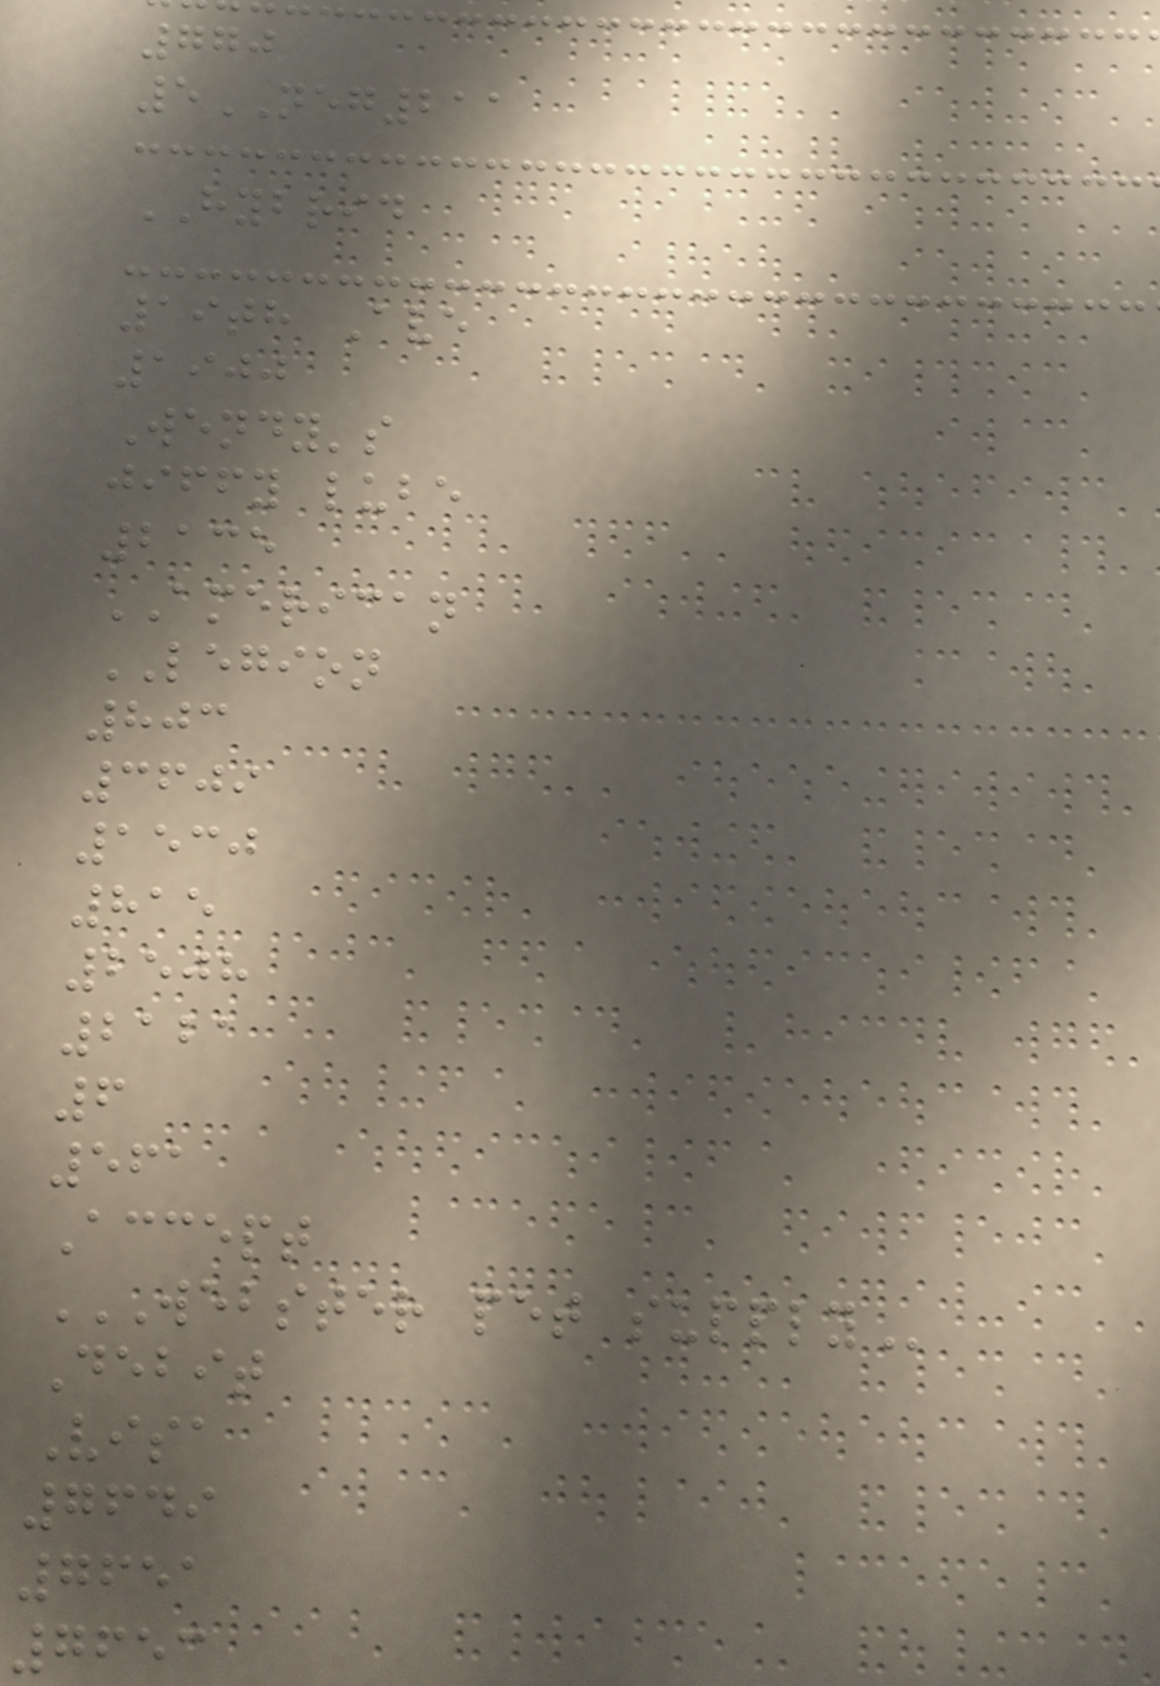770
5NEG211
HYBRID
19th Ave
1900
Wendy's
jiffy lube
2135
AMERICAN
LEGION
803
3609
1530
815
2508
2121
6
561
Accept
WEBSTER PET SUPPLY
Debit
Visa
7649
7651
7653
